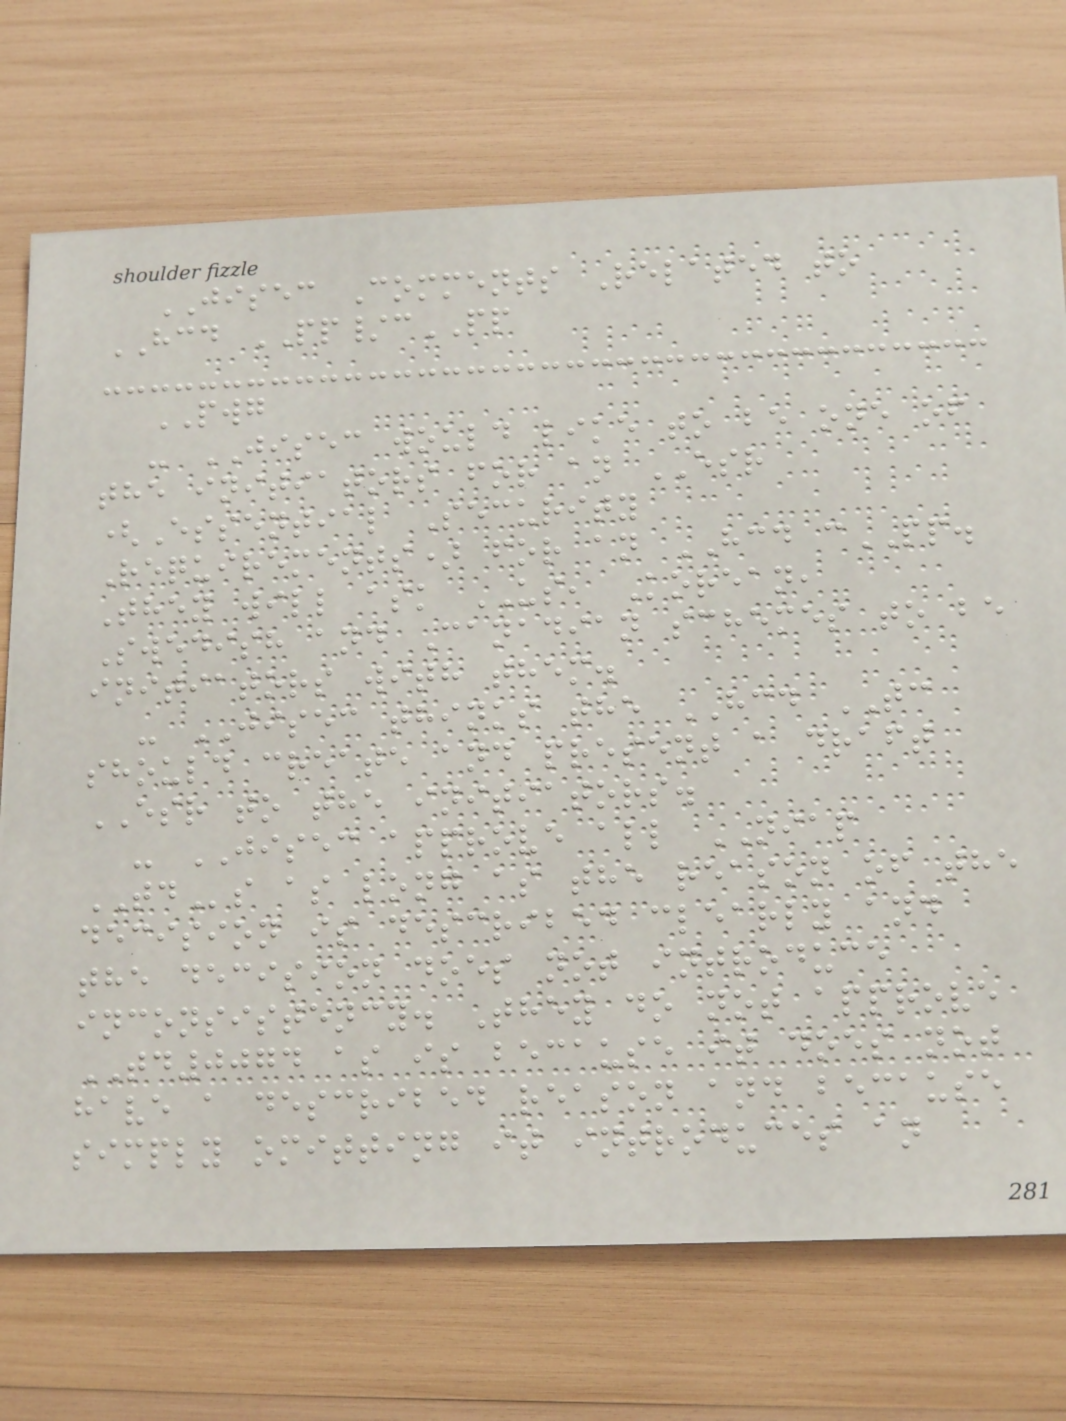JISEC Comments Related to
HCD PP/cPP
PWG
- JISEC would like to be one of
the initiators for an ESR
(Essential Security
Requirements) for an HCD cPP.
They will ask US, Korean,
Swedish and Canadian schemes to be
initiators with them.
- JISEC thinks the HCD TC
should create and present a draft
ESR to the initiators.
- JISEC approve all NIAP
TDs as long as the reason of the
decision is described clearly and
the decision does not introduce
inconsistency. They do not approve
TD0074 as is because it does not
have a described reason and because
simply omitting it introduces an
